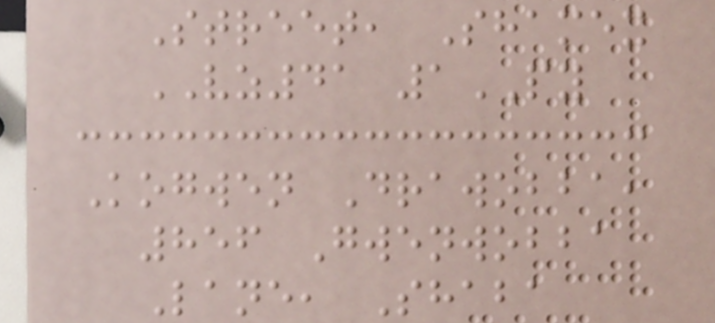Street, Shamex
VZ41 1PY
Kogwen Drawobba,
856 Gwenwobba
Lane, Shaba
